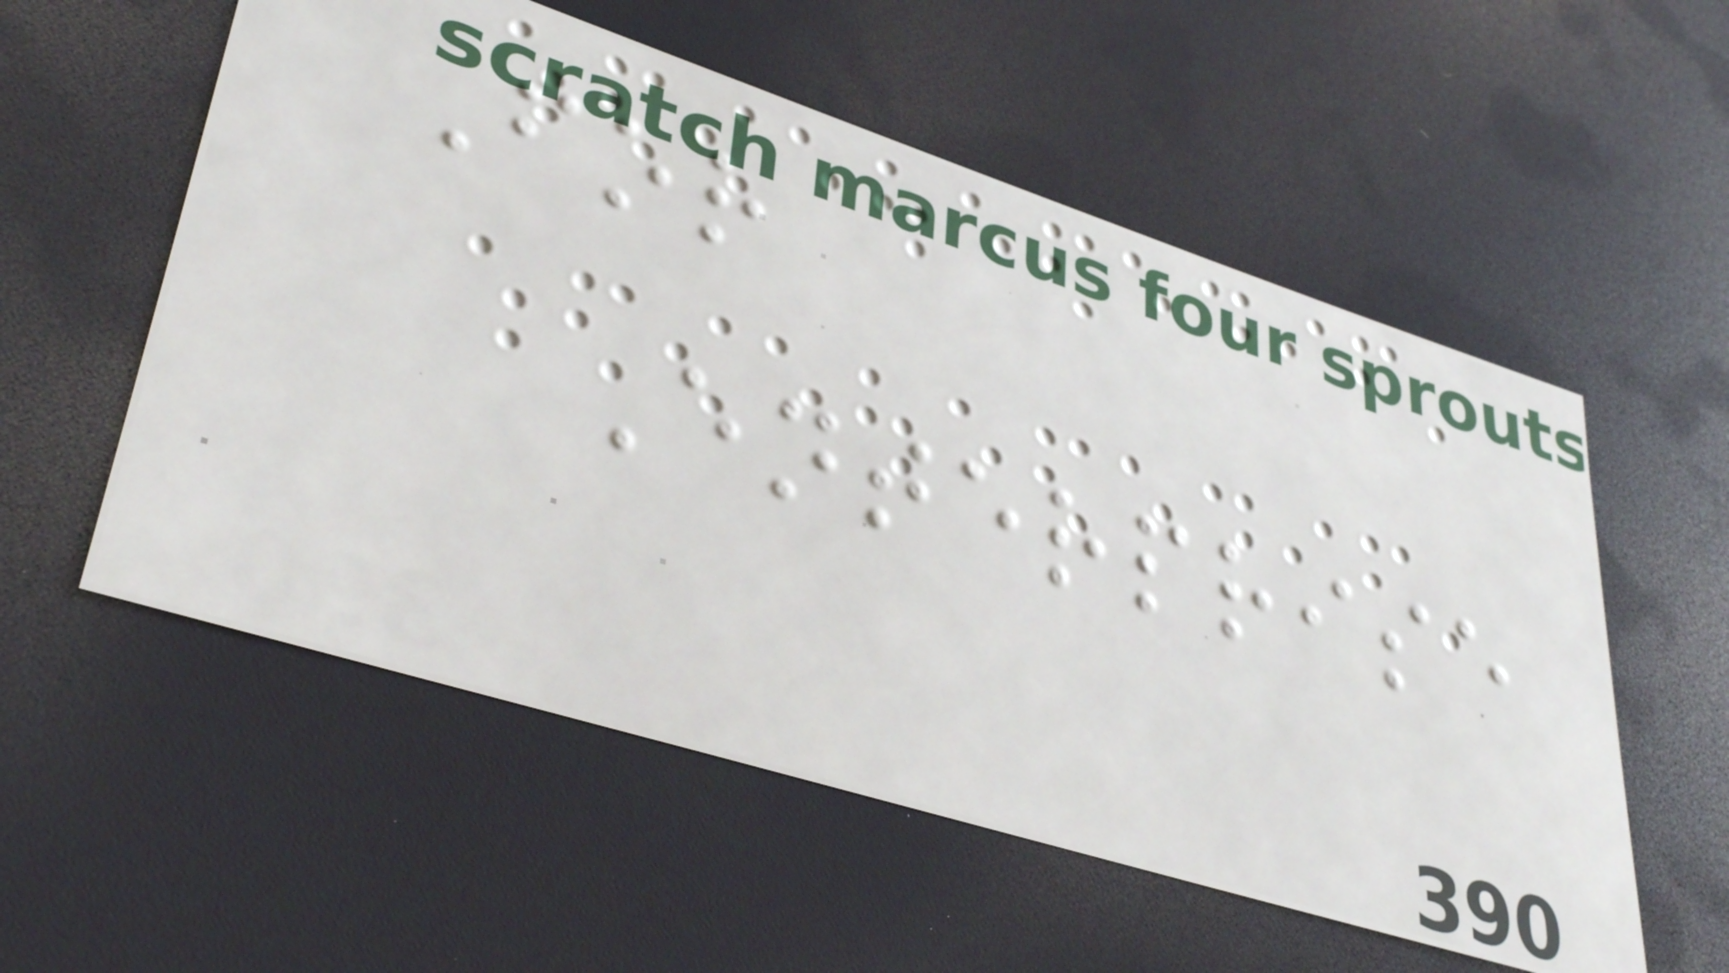For
Enterprise
